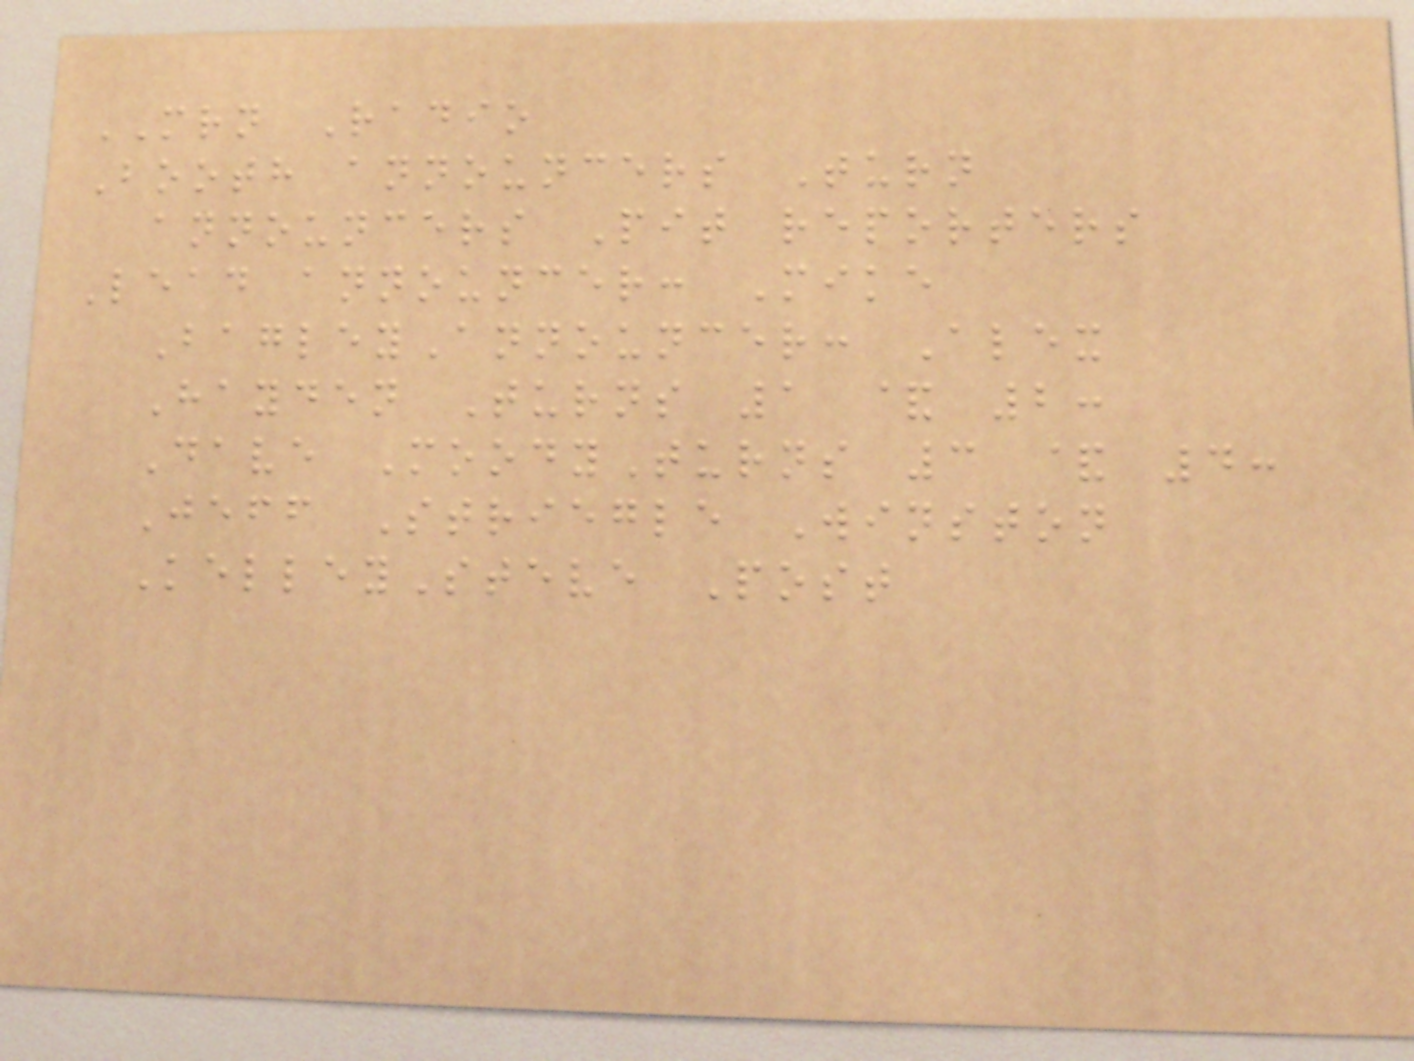MRN Radio
Booth announcers Turn
announcers Pit reporters
Lead announcer: Mike
BagleyAnnouncer: Alex
Hayden Turns 1 & 2:
Dave MoodyTurns 3 & 4:
Jeff Striegle Winston
KelleySteve Post
